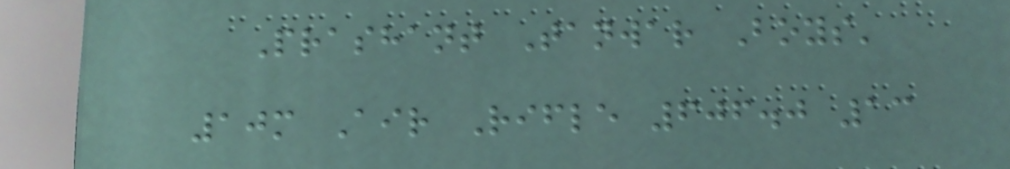Prashant Tanwar Boys'
10m Air Rifle 606.0 13
